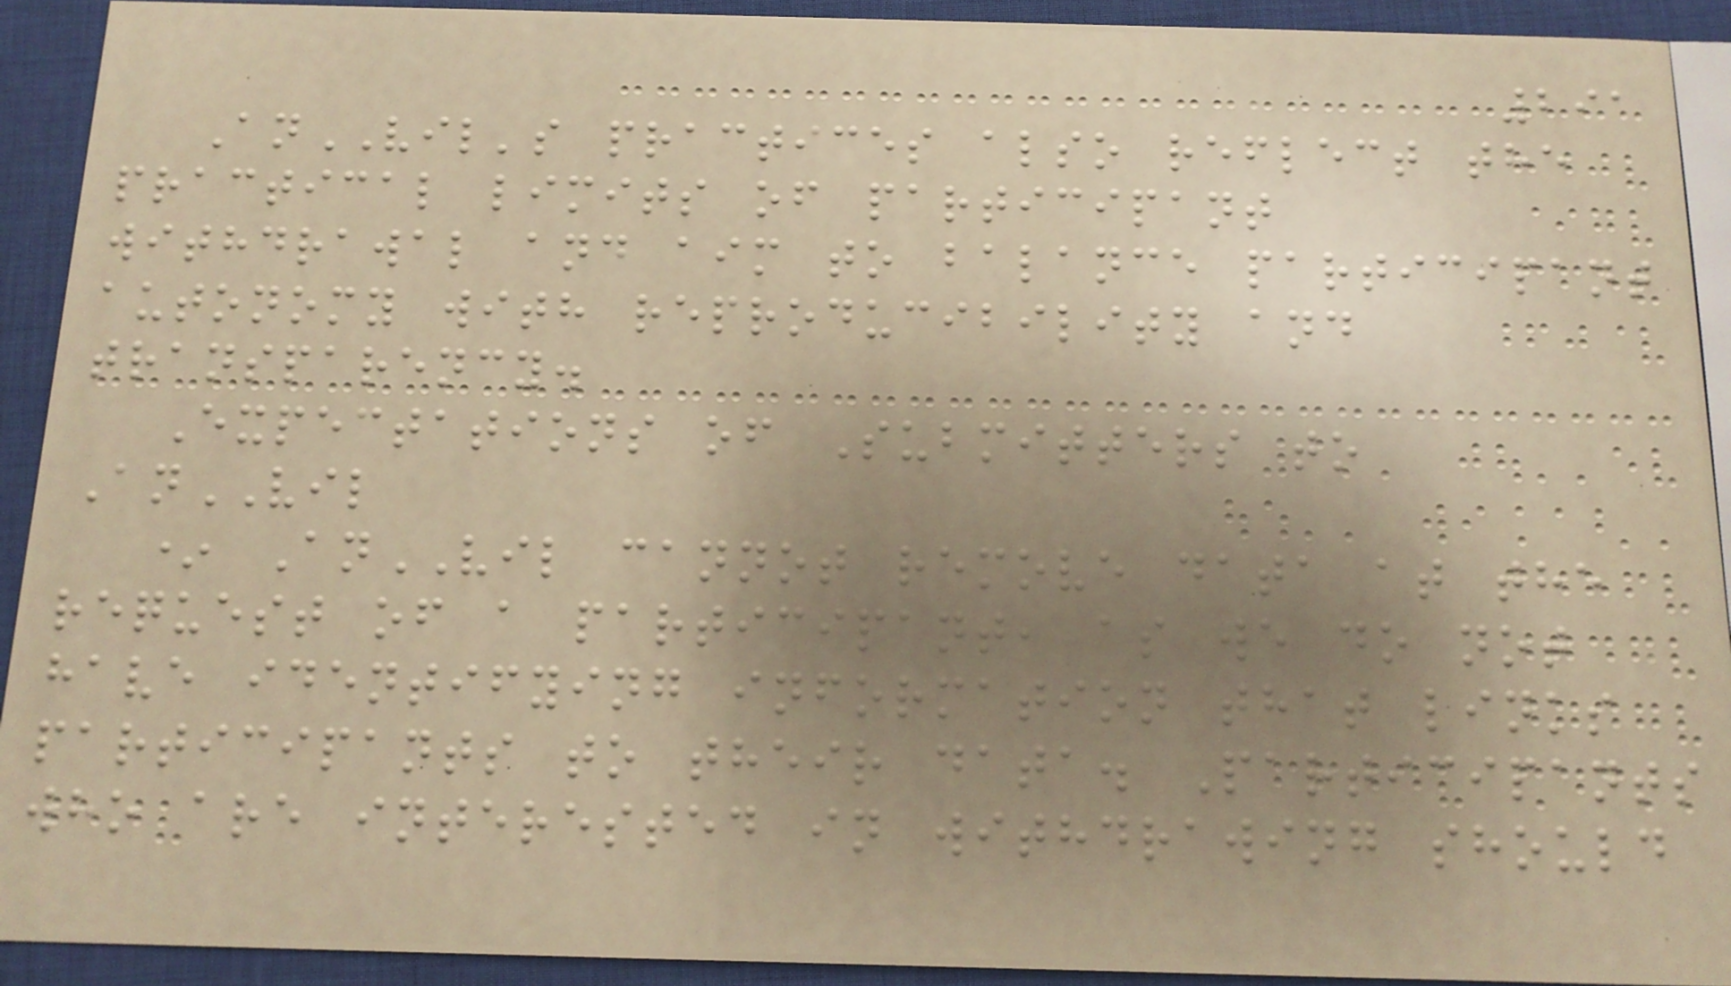291
AnVIL's practices also reflect the
practical limits of participant
withdrawal and aim to balance participant
autonomy with reproducibility and
transparency.
Expectations of Submitters to
AnVIL
* AnVIL cannot remove data at the
request of a participant, as we do not
have identifying information that links
participants to their data. Participants
who are interested in withdrawing should
